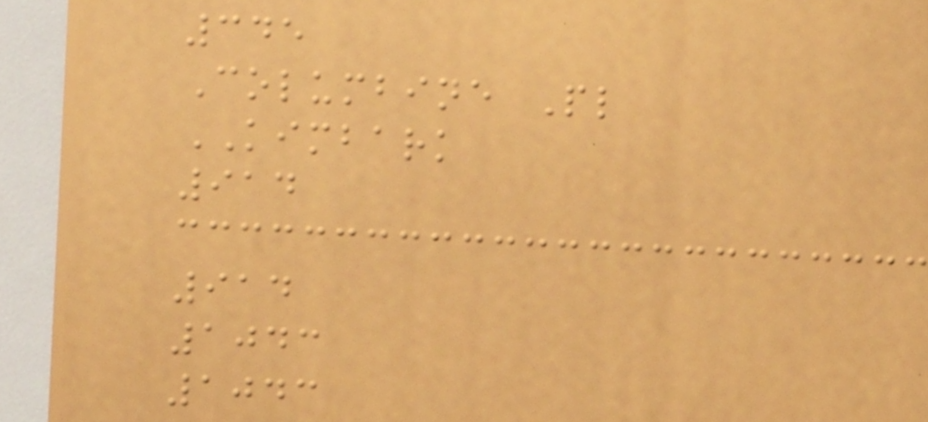345
Columbine Pl
KIMBARK
914
914
1043
1043
